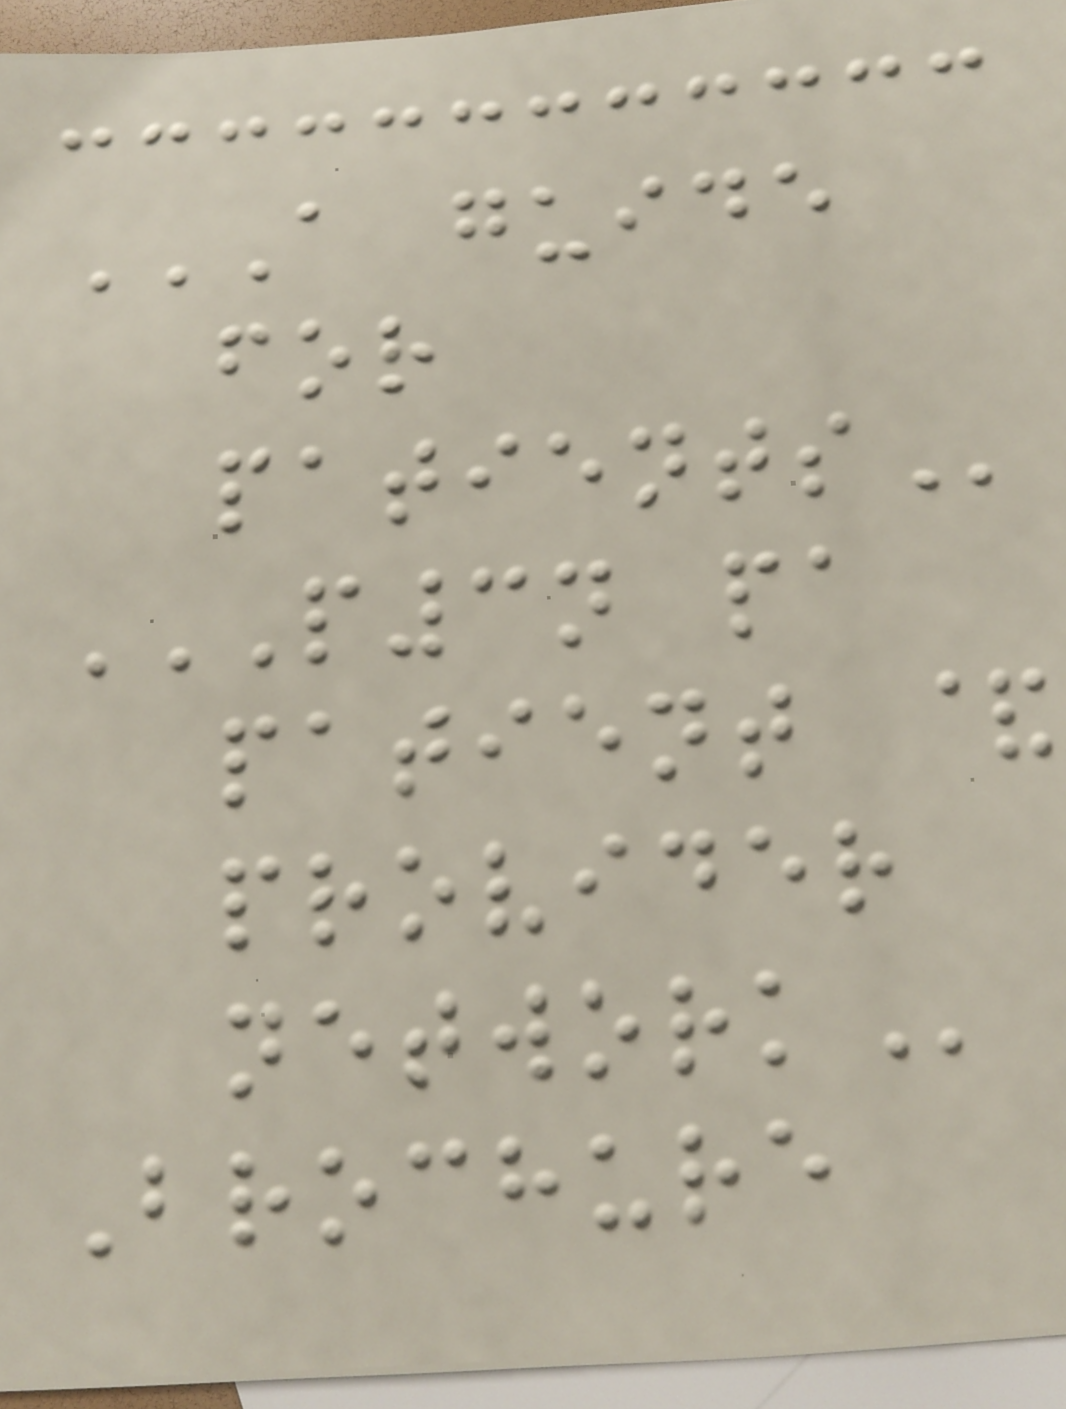A GUIDE
FOR
PATIENTS
P3N PA
PATIENT &
PROVIDER
NETWORK
Brochure
